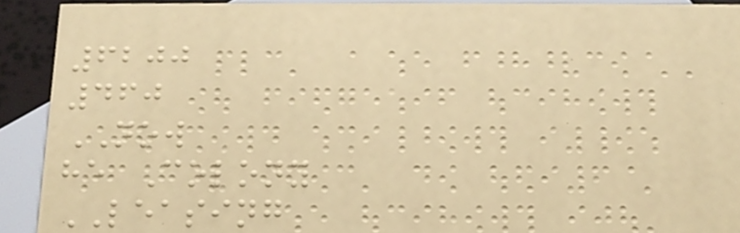6200
460
NOW
he Colony
LEASING
